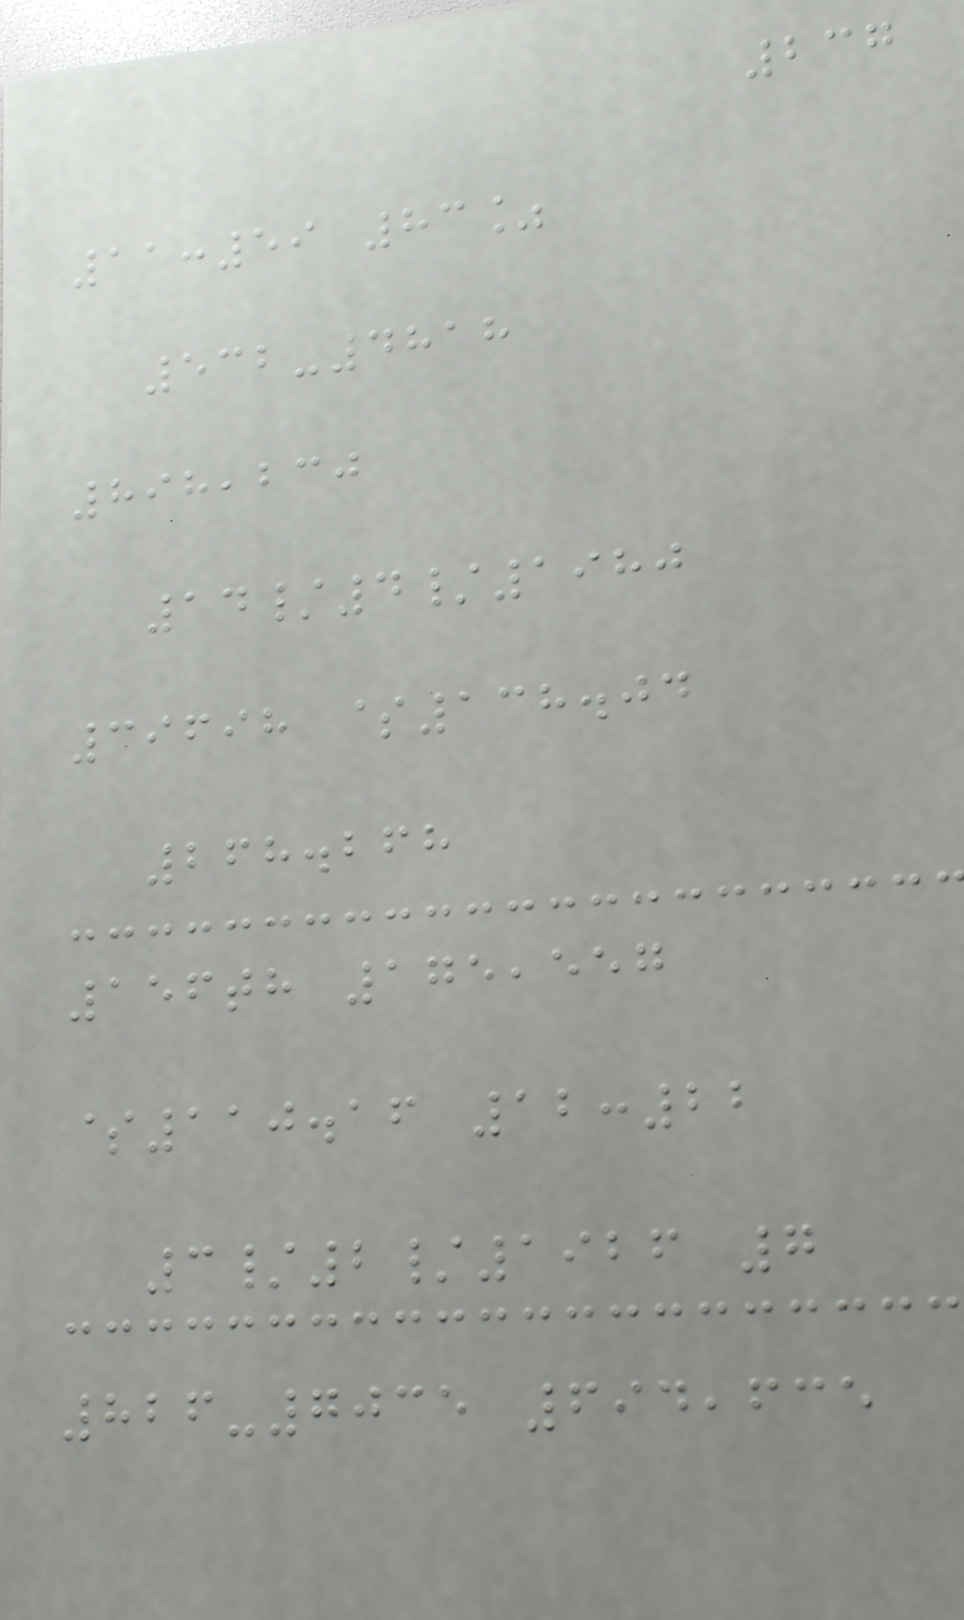237
11:59 83%
532-4818
898,230
14/4/1980
39698 $138.04
268.268
156th 175,557
$110.16 12:22
3/2/1926 7
826-7035 694,635
